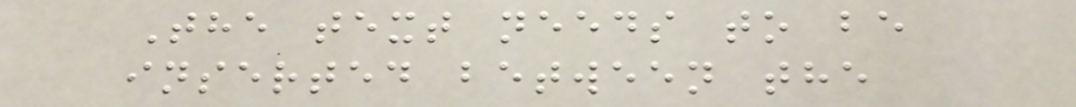The text needs to be
inserted between the
